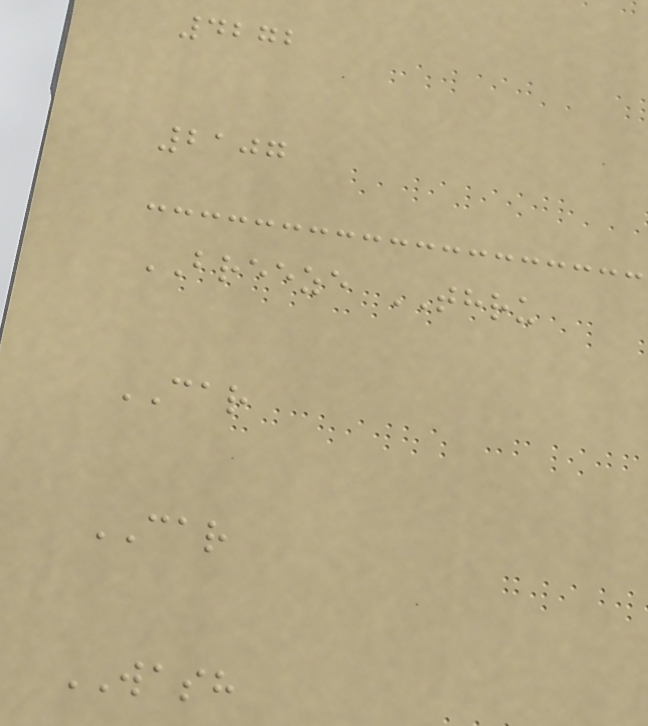4272
2107
BREEZE THRU
CAR
CAR
WASH
